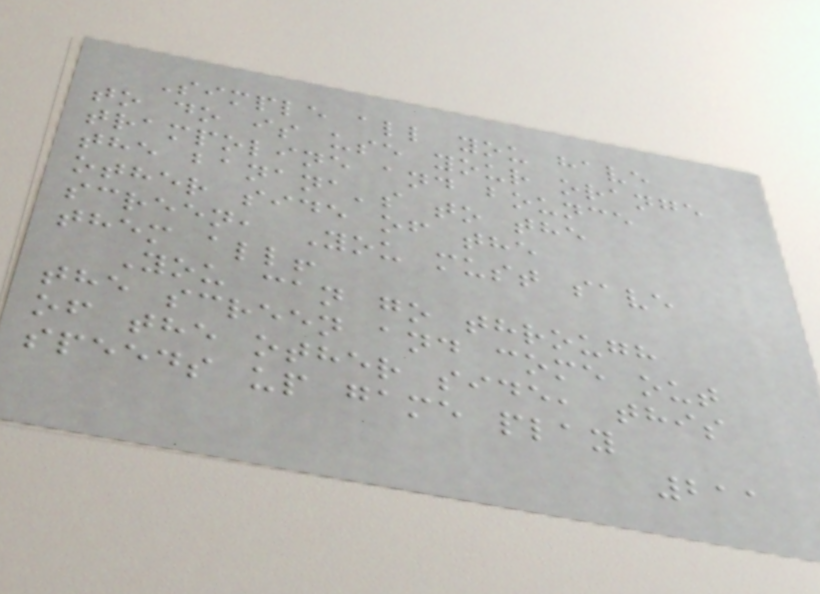Simple all you have
to do is use your orange
trampoline and bounce
the banana's to the
other side of the
screen, You must save
them all!
You can go through
the screen and come out
of the other side, this
speeds up game play
211
